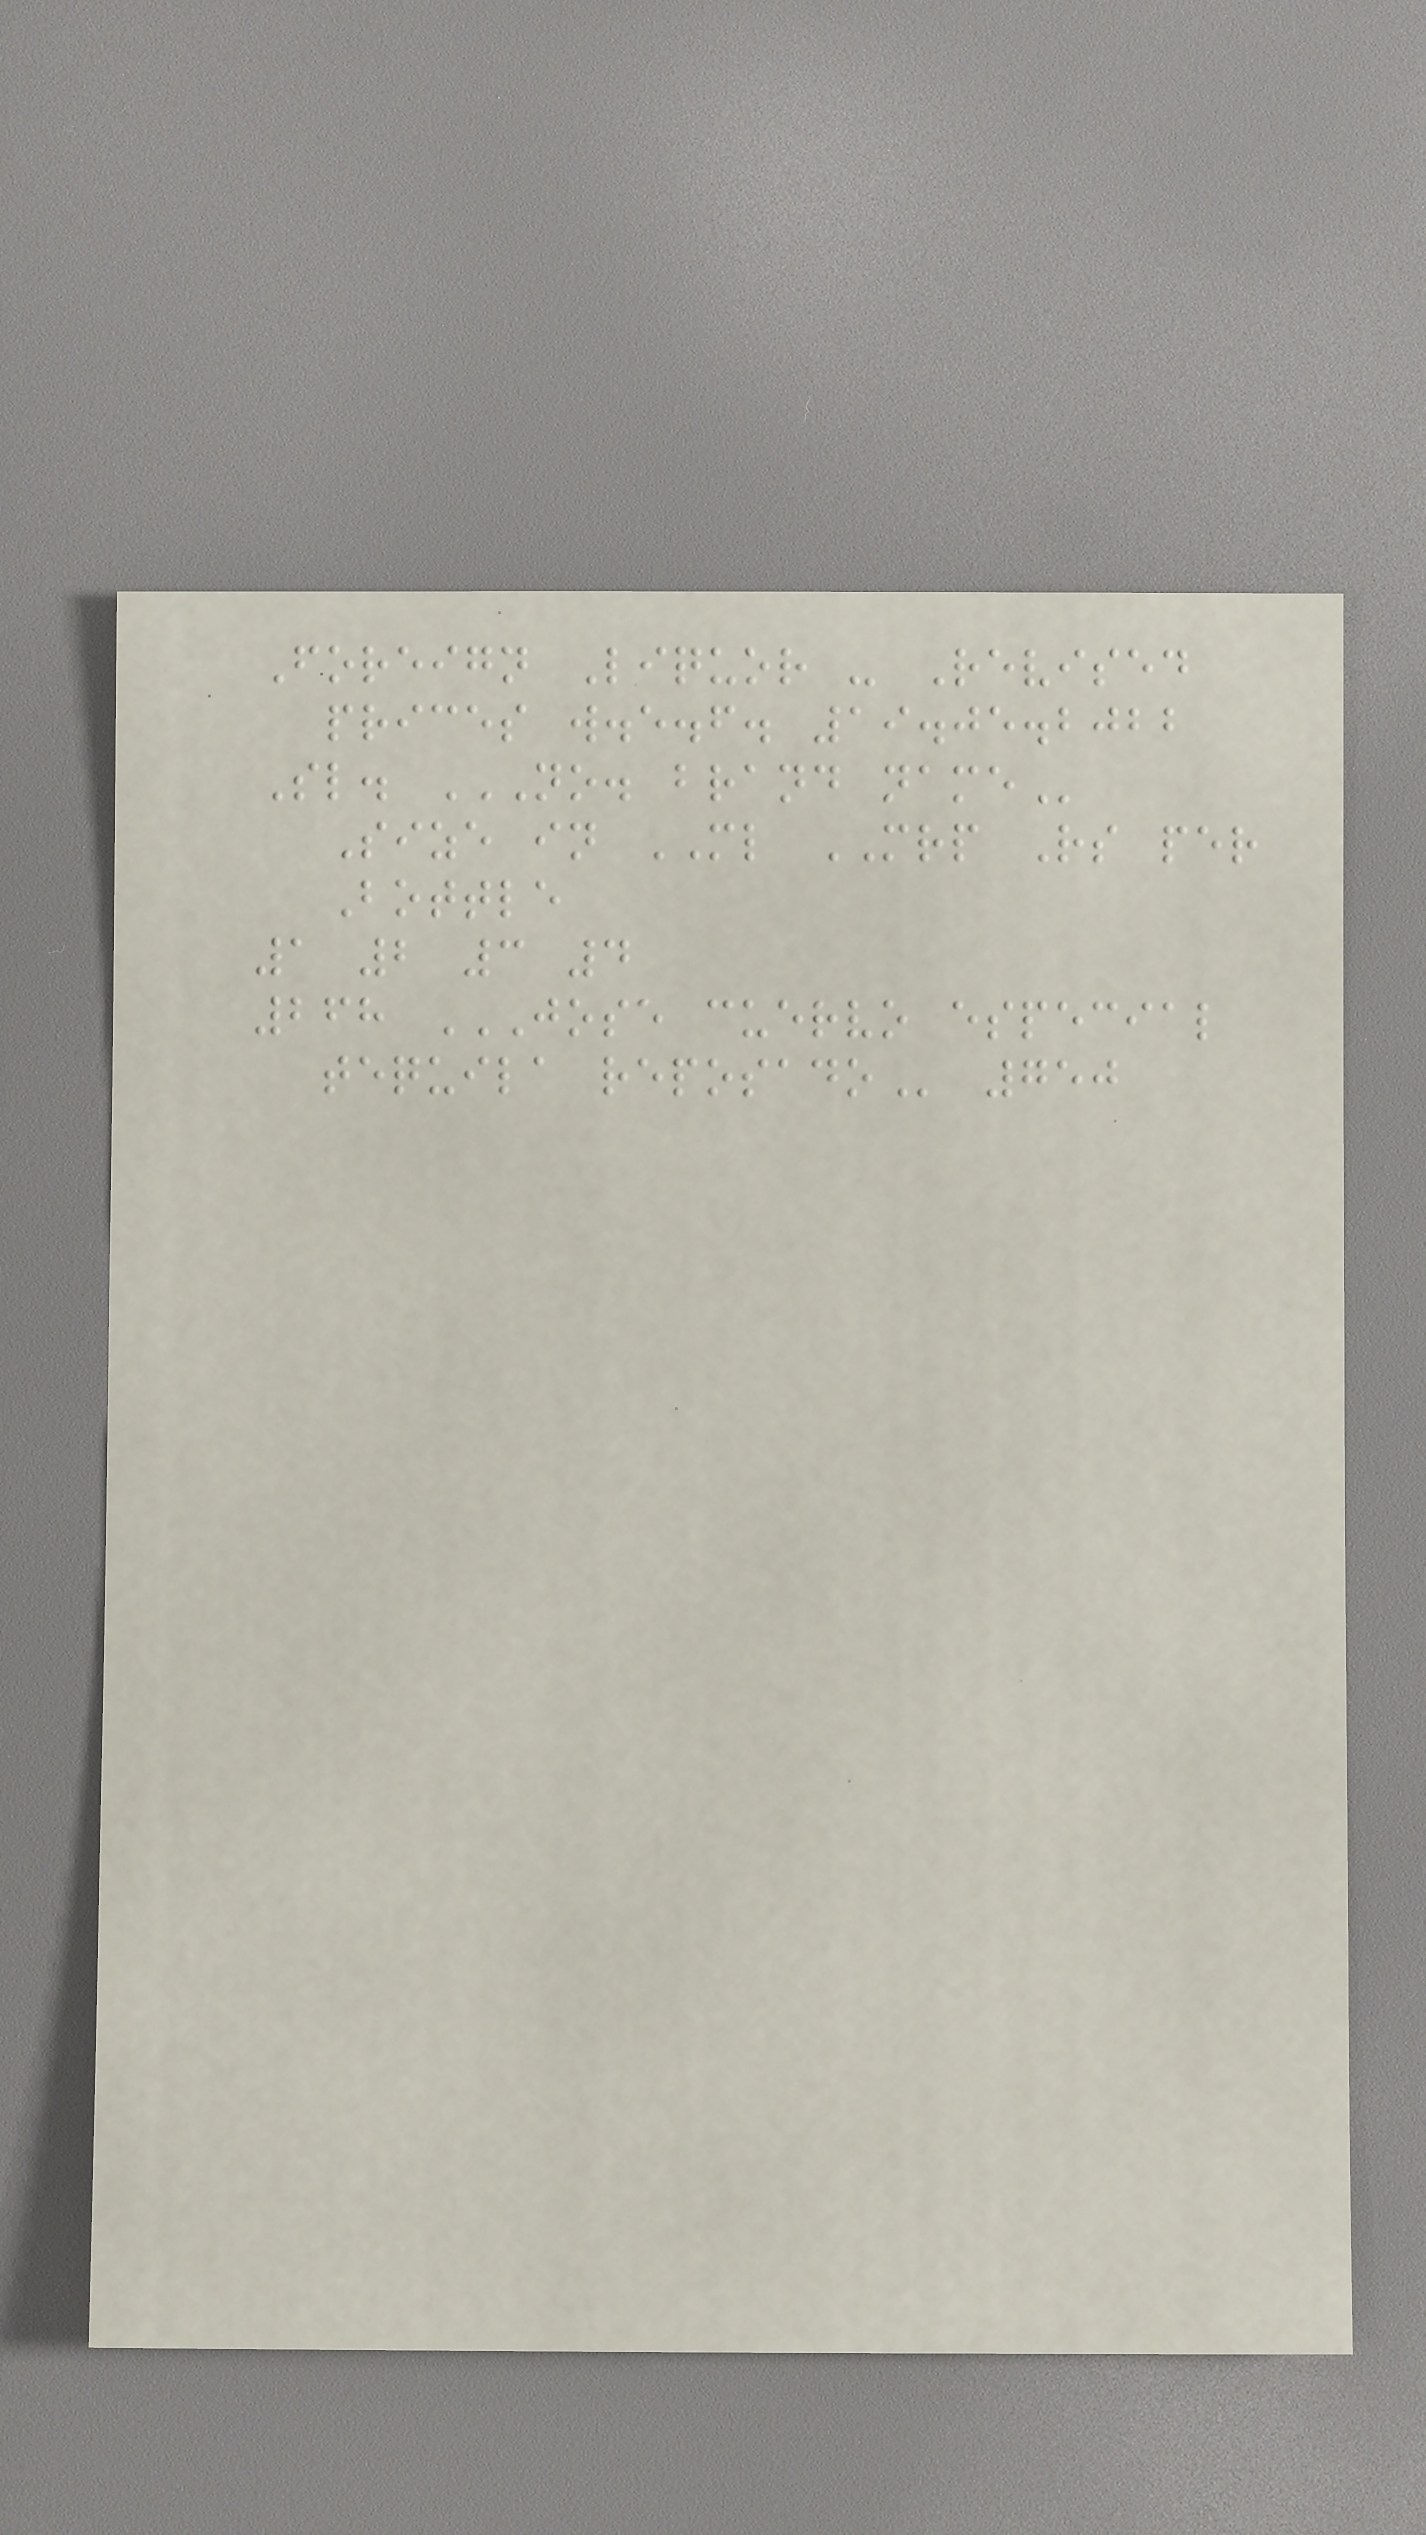Foreign Liquor - Revised
prices w.e.f. 19.05.2022
Sl. NO. BRAND NAME
Size in ML MRP Rs per
Bottle
1 2 3 4
268 JOSE CUERVO ESPECIAL
TEQUILA REPOSADO 750
